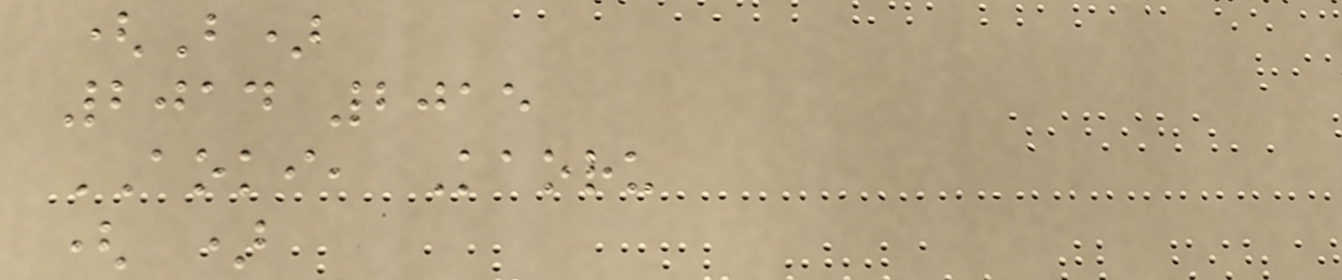(B)
2014 2015
AOKI, Kaoru
( )
